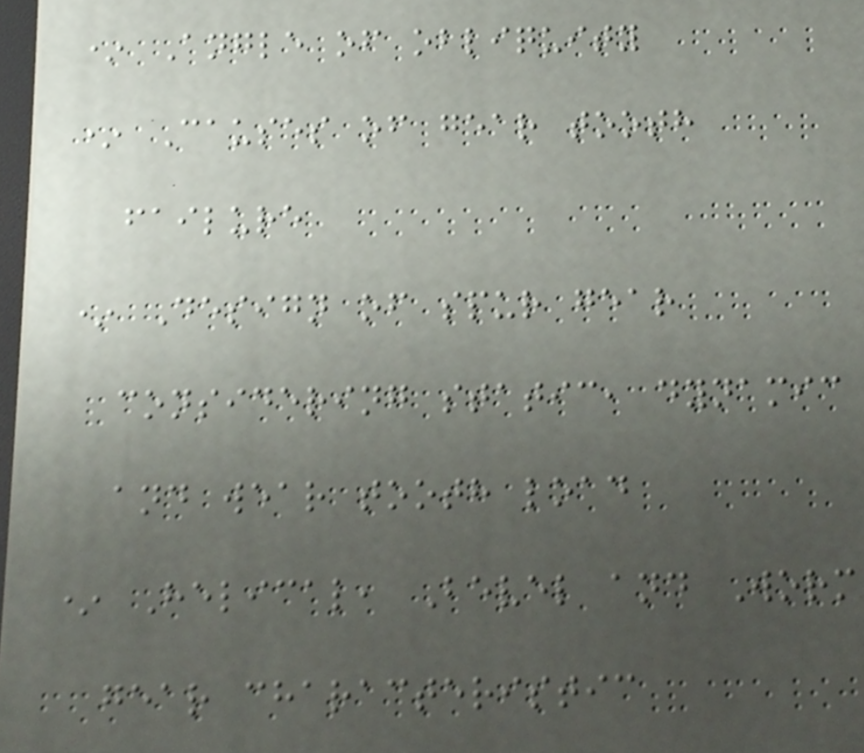* Angle of obliquity
* Causes of gear tooth
failure
* Design of spur gear
considering static, dynamic
and wear tooth load
* Helical, Bevel and Worm
gear characteristic
